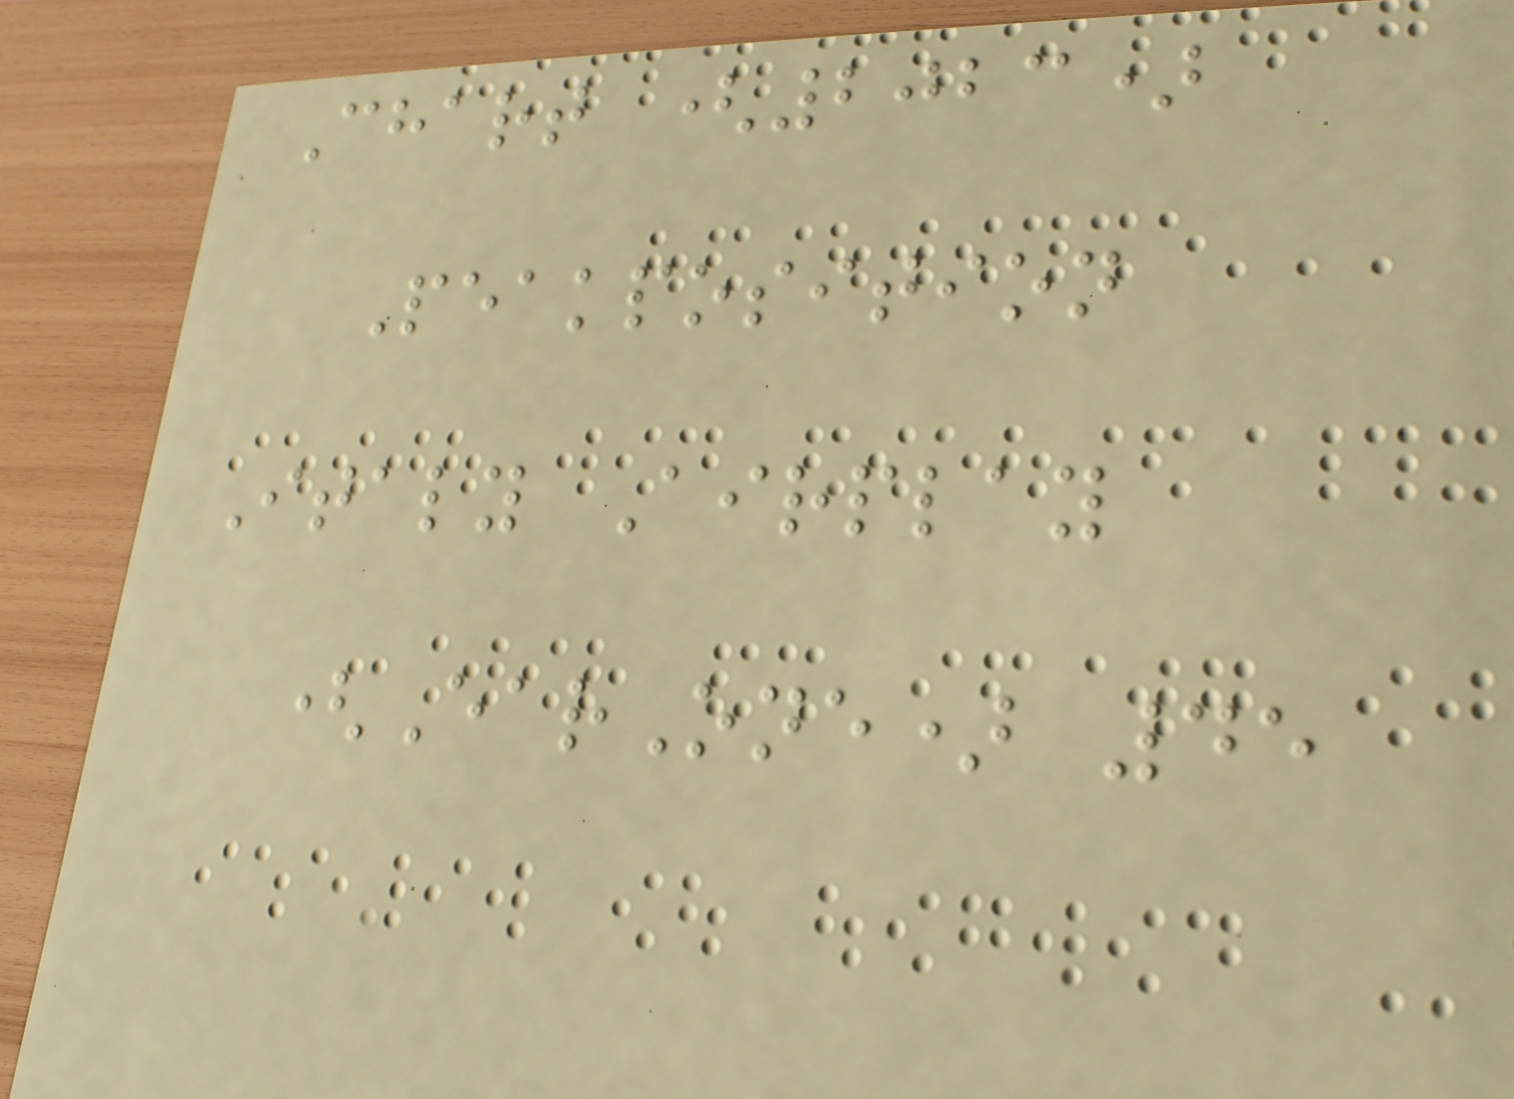Chart (2023)
Peakposition
Italy Airplay
(EarOne) 45
